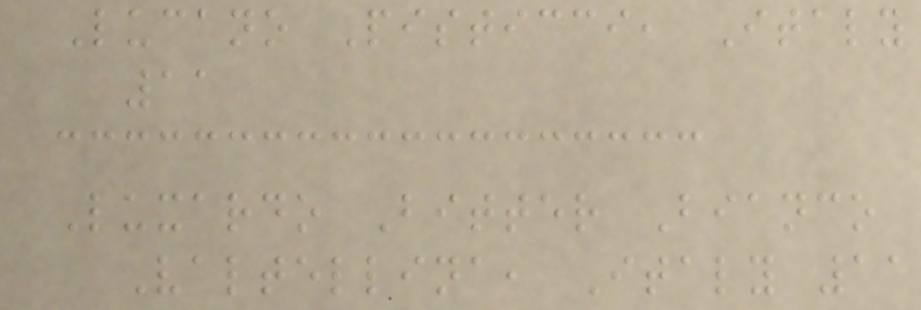Lucano Pisticci, Italy
11
Luxardo Bitter Bianco
Valtellina, Italy 11
